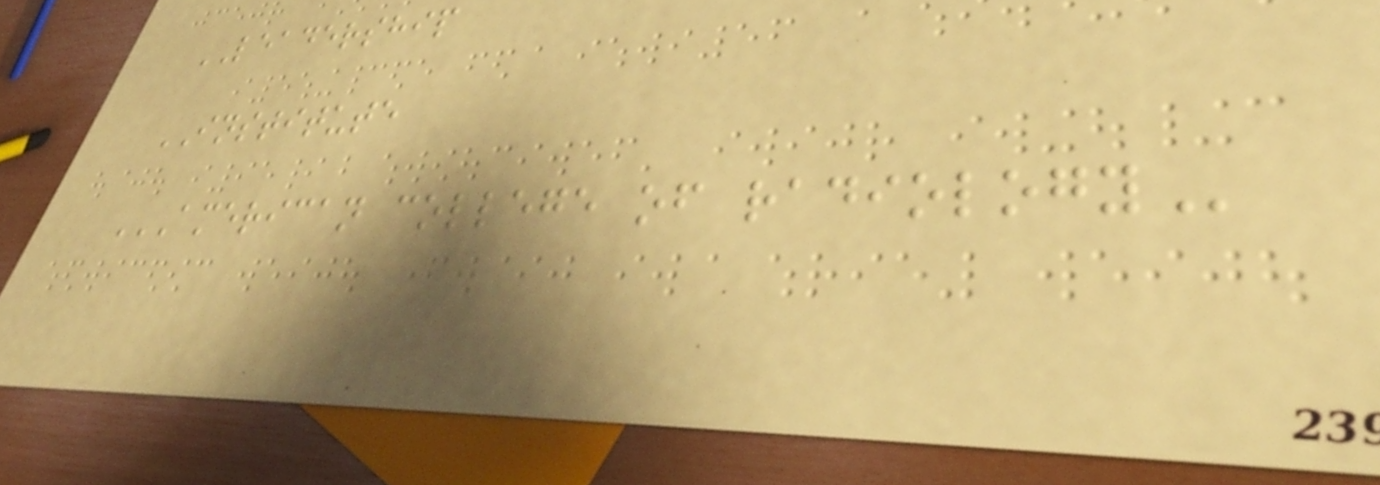LEADERSHIP
INSTITUTE
AMERICAN COLLEGE OF RADIOLOGY
